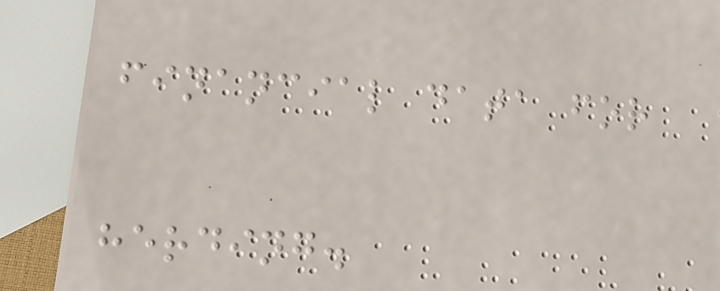financial data for
herding.
